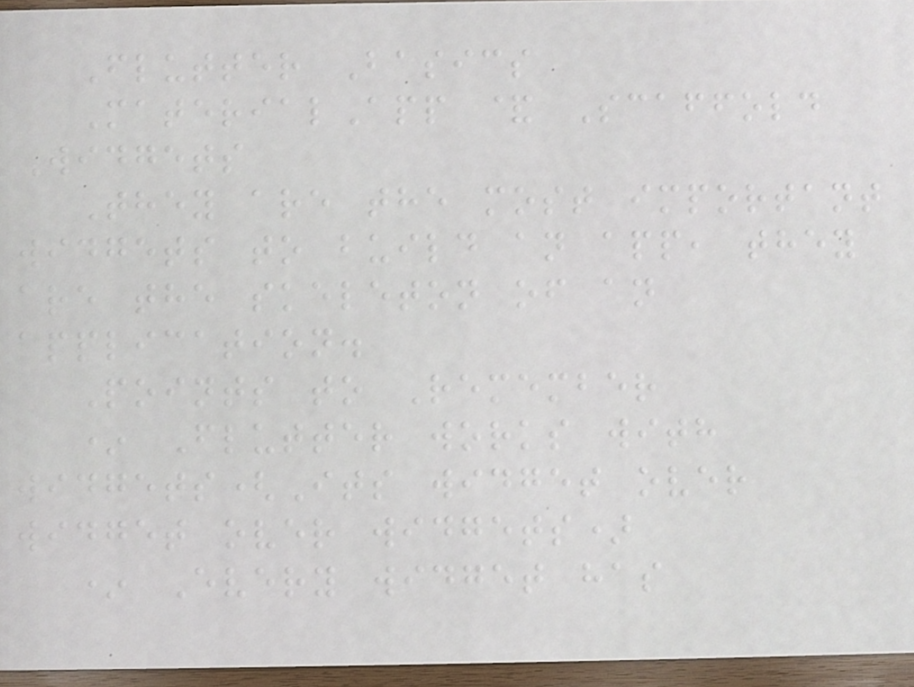Flutter Basics
MaterialApp & Scaffold
Widgets
They are the most important
widgets to build an app, they
are the skeleton of an
application.
Points to Remember
* Flutter works with
widgets(Its widget over
widget over widgets)
* Every widget has
